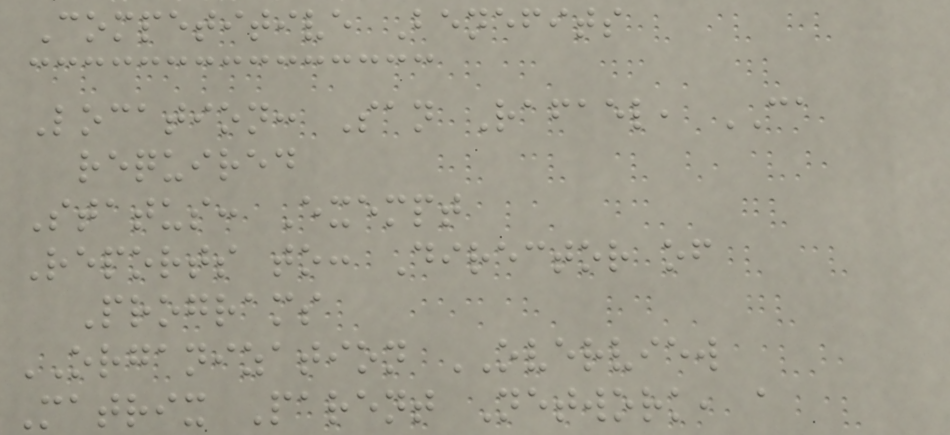Competitive Benefits
Location: San Rafael, CA
required
Status: Exempt
Reports to: Director of
Programs
ORGANIZATION OVERVIEW
Matrix Parent Network, a
